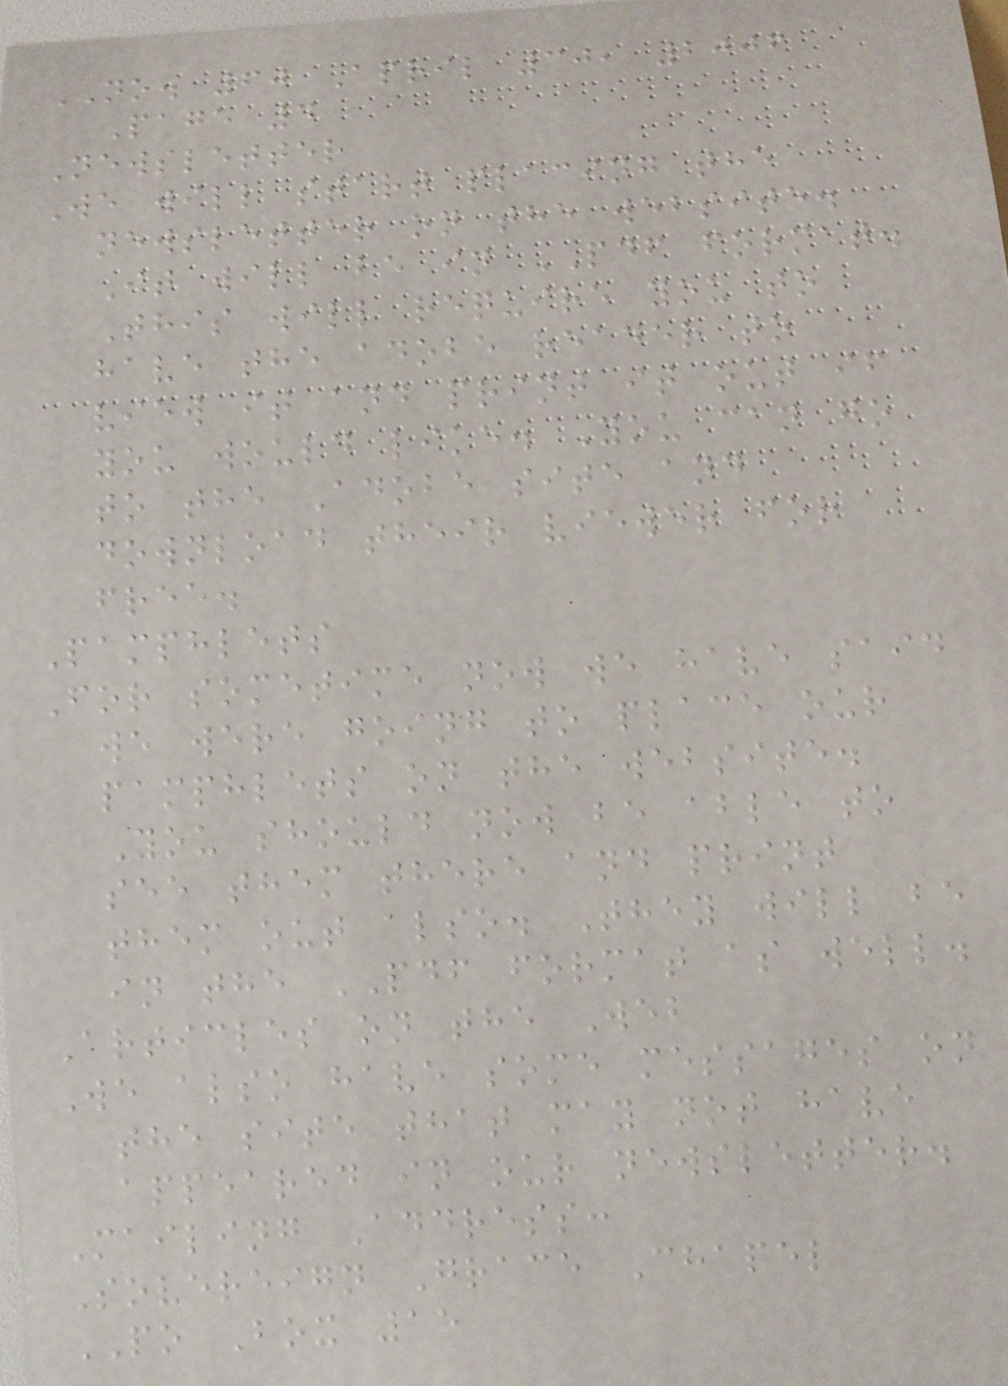NO. 60 April 30, 2006
Page 4
Newsletter
We will start placing the
newsletter on the website.
It will be in PDF format.
This will require you to
have the adobe reader to
view it and print it out if
you would like. You can go
to the Adobe site and
download their viewer for
free.
Pamphlets
For sometime now we have said
we were going to place our
pamphlets on the website.
You should now be able to
see them there and print
them out also. They will be
in the PDF format as well.
Articles on the Web
We also have some messages on
the site that may not have
appeared in our newsletter.
Mailing Address:
Sovereign Grace Chapel
PO Box 15
